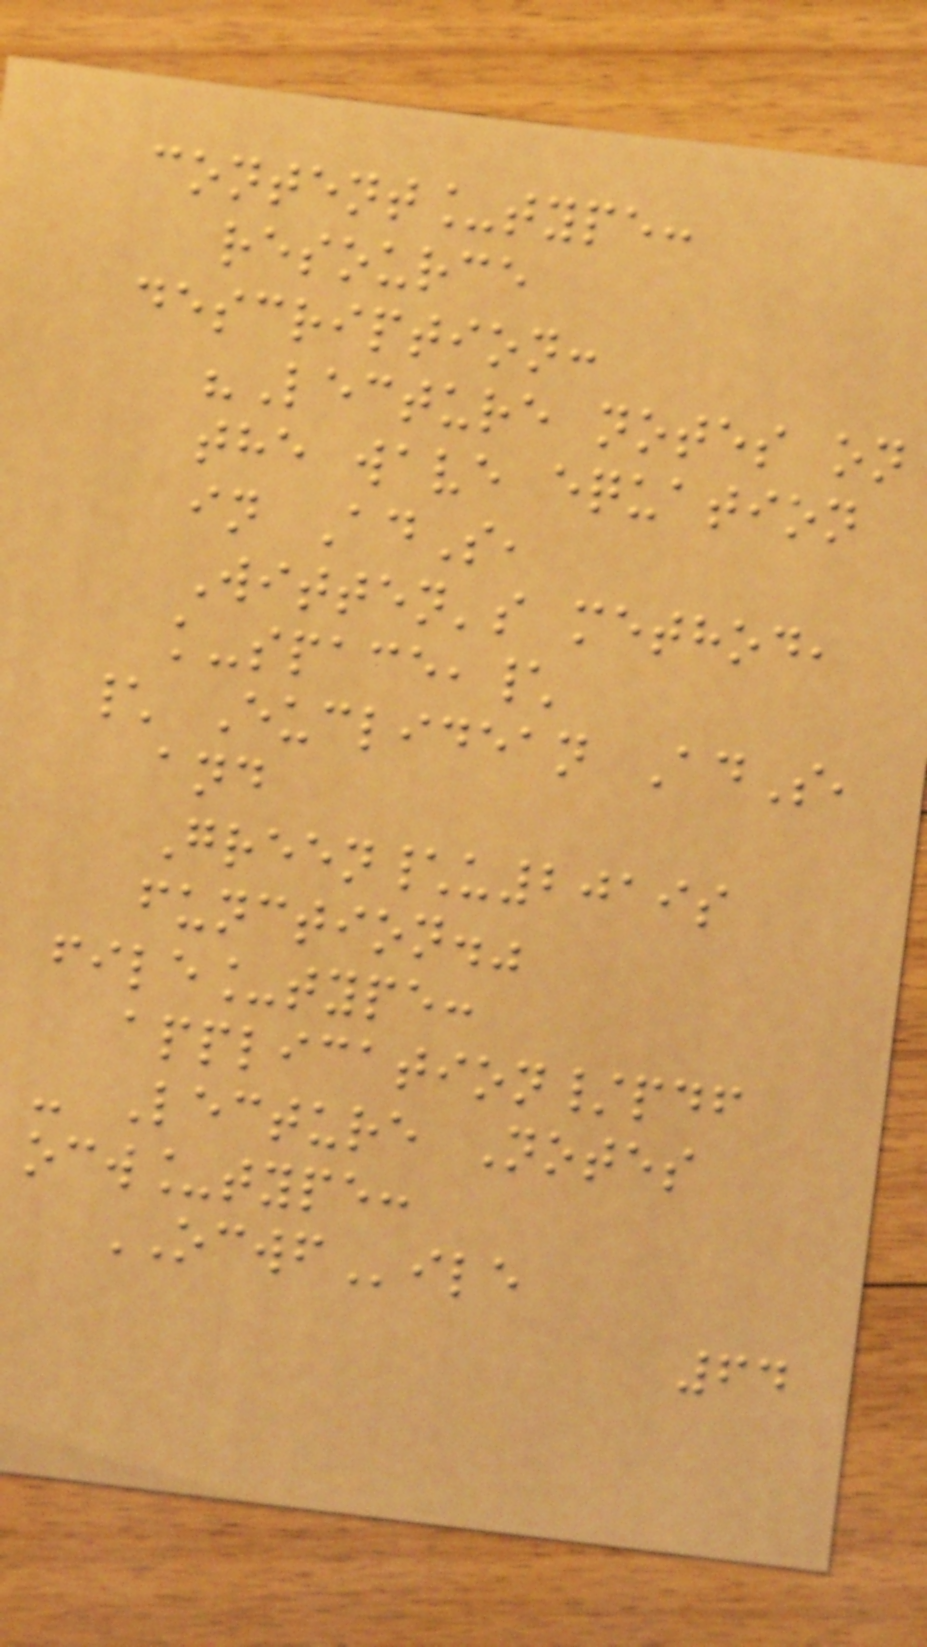content_type:
resource
description:
"Lecture notes on
the wave equation
in AdS,
Witten's method,
k-space,\
\ Euclidean AdS,
and
Green\u2019s
function."
file_type:
application/pdf
- Lecture Notes
ocw_type:
OCWFile
64
